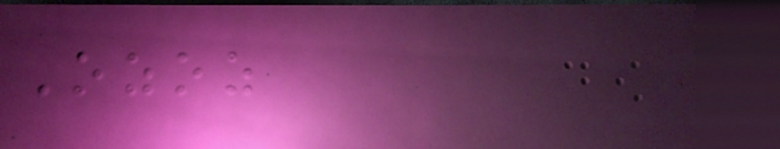Ozoz
